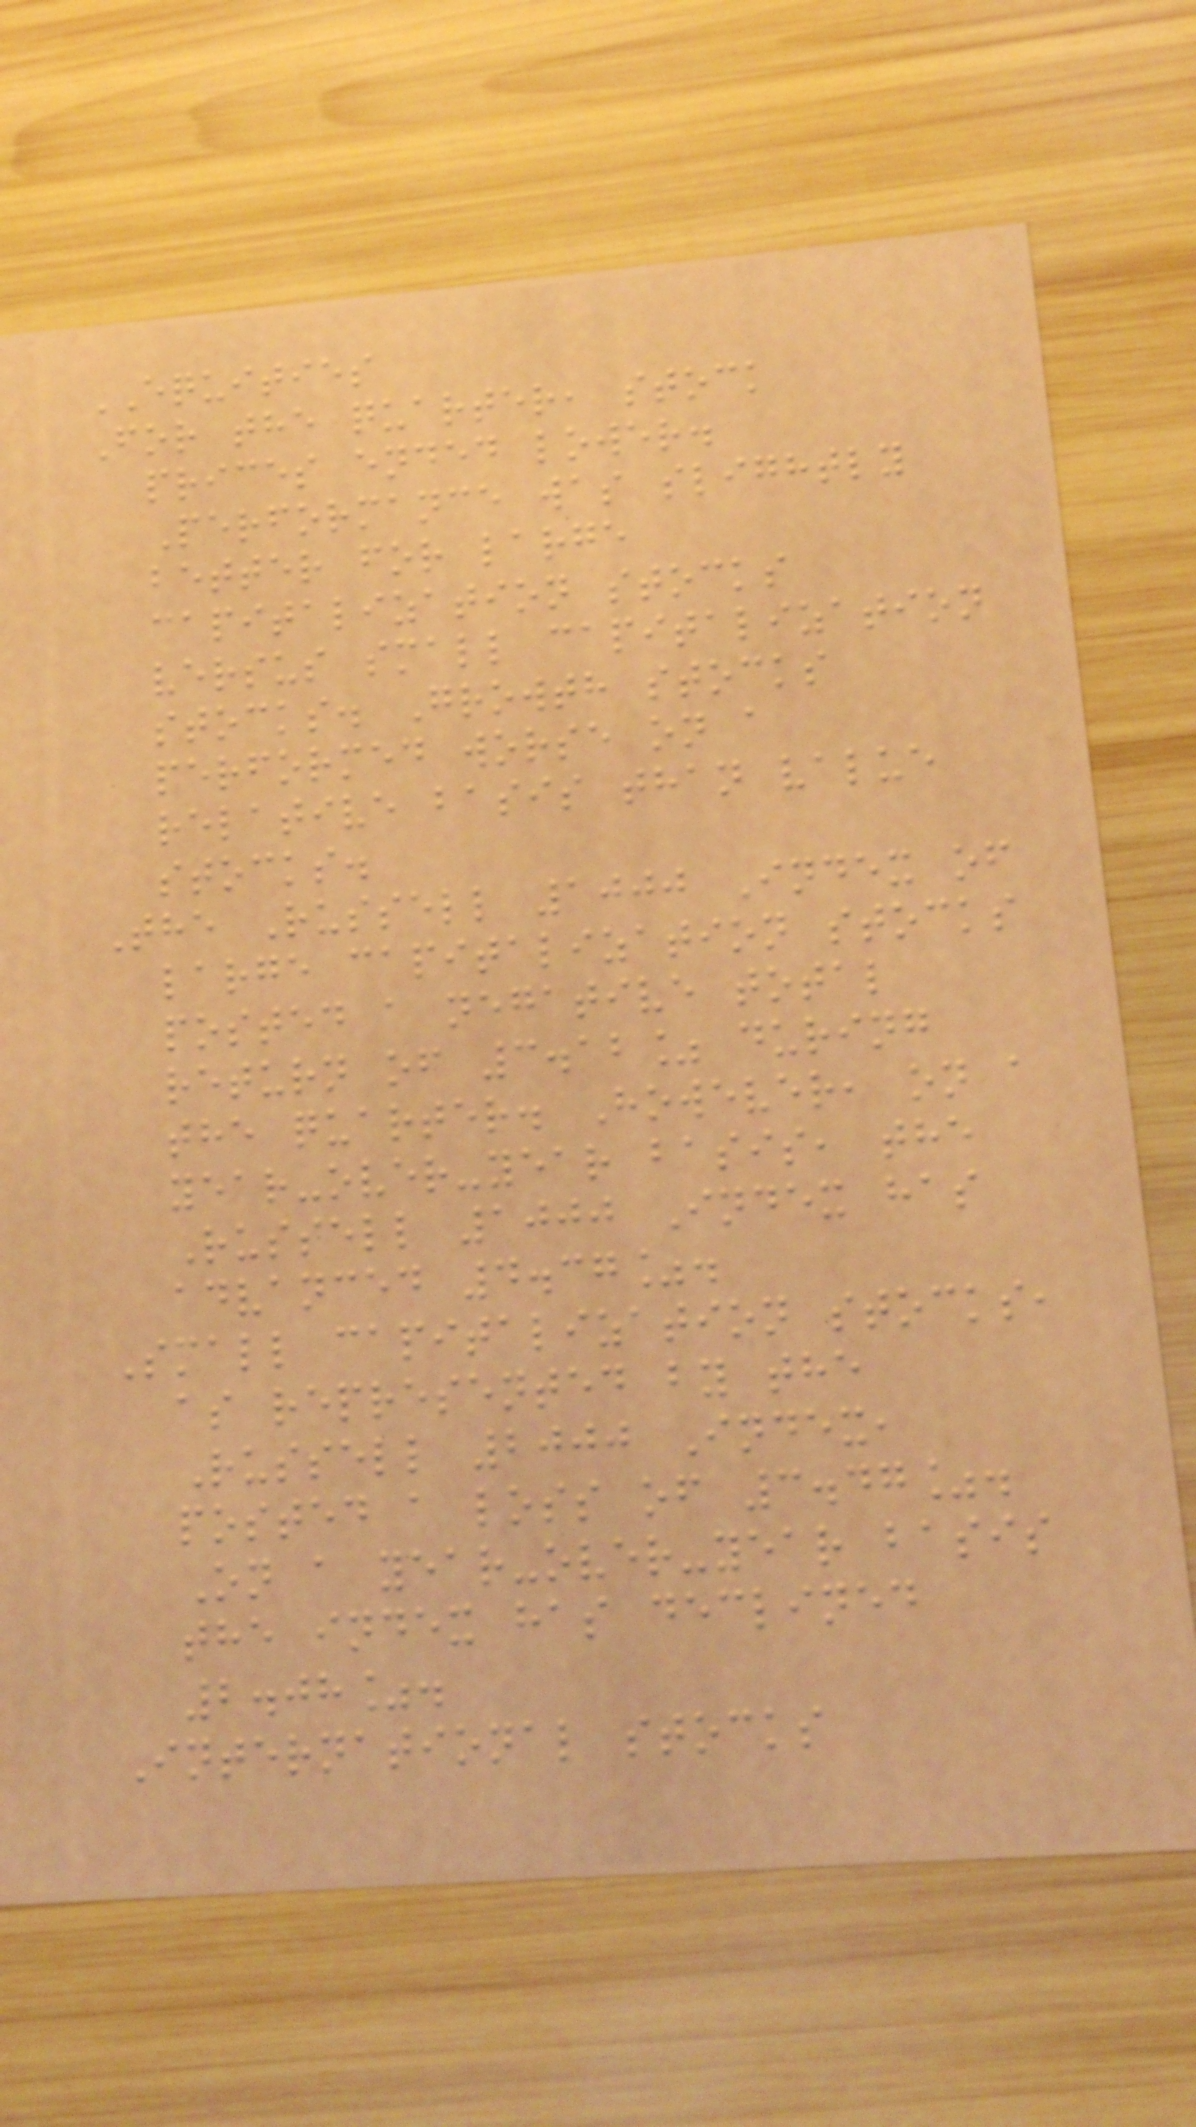EQUITIES
For the quarter, stock
prices ended lower.
Performance was slightly
better for large
capitalization stocks
versus small capitalization
stocks. Growth stocks
performed worse on a
relative basis than value
stocks.
The Russell 1000 Index of
large capitalization stocks
posted a negative total
return of 3.12% during
the quarter. However, on a
year-over-year basis, the
Russell 1000 Index has
advanced 4.37%.
Small capitalization stocks,
as represented by the
Russell 2000 Index,
posted a loss of 3.47%.
On a year-over-year basis
the index has declined
2.08%.
International stocks
